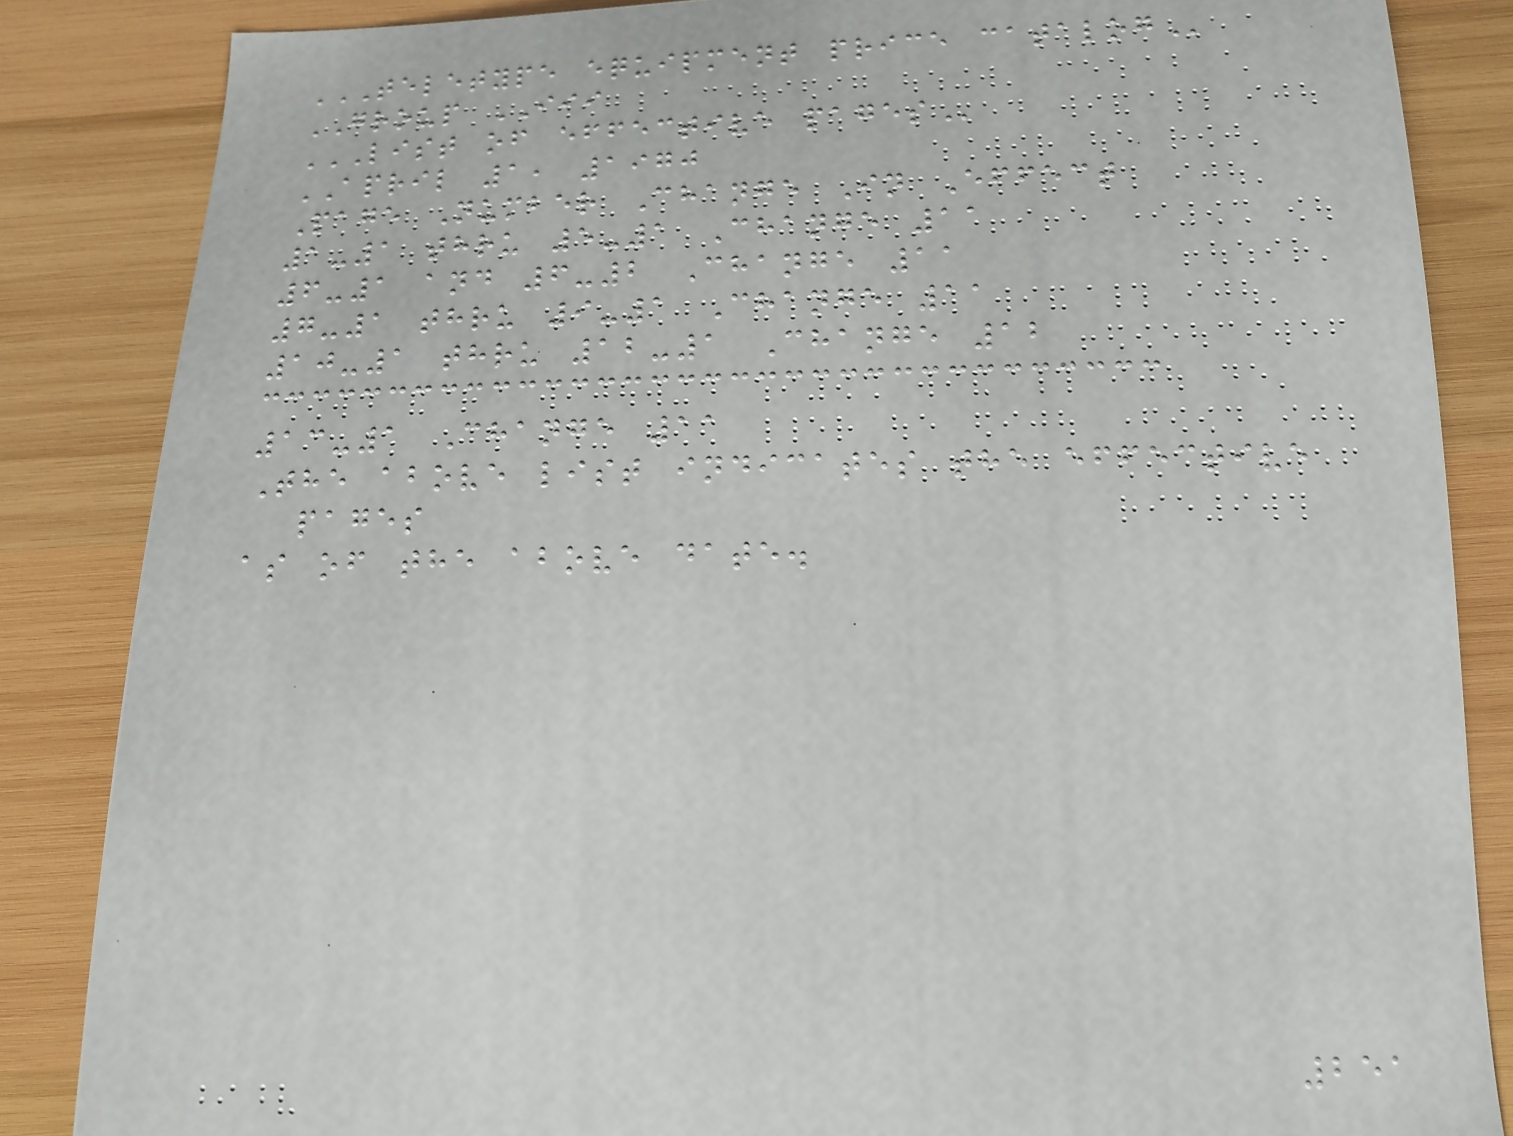TELETYPE EQUIPMENT PRICE CATALOG
GROUP III
LIST OF EFFECTIVE PAGES
APRIL 1, 1970
Page Number Change In Effect
1-1 thru 5-1 Change 11
6-1 and 6-2 Change 11
7-1 thru 9-1 Change 11
10-1 thru 12-1 Change 12
13-1 Change 11
The above list indicates the effective
pages
as of the above date.
251
